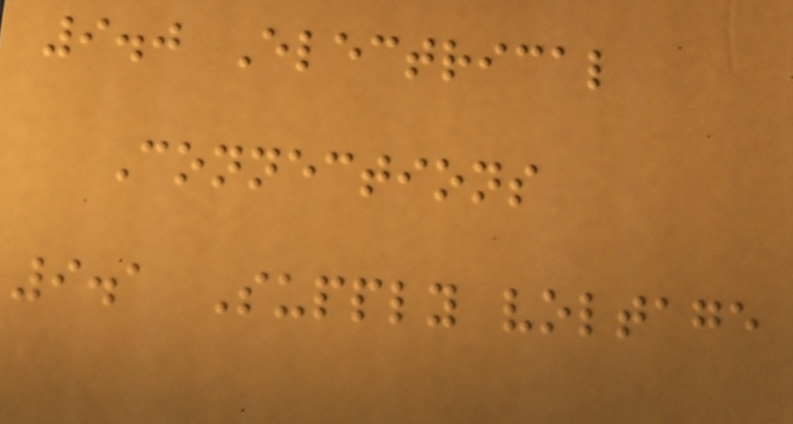9.0 Electrical
Connections
9.1 Supply voltage
